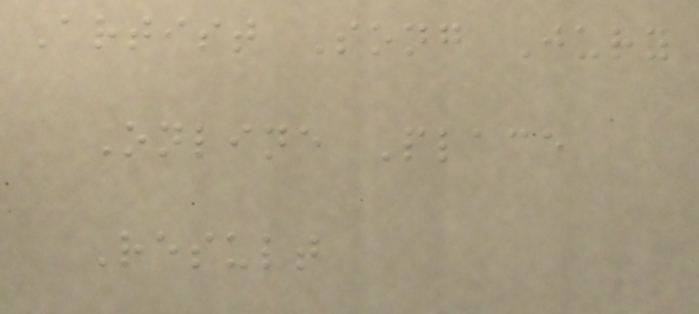Artist Song Jury
Online Place
Result
